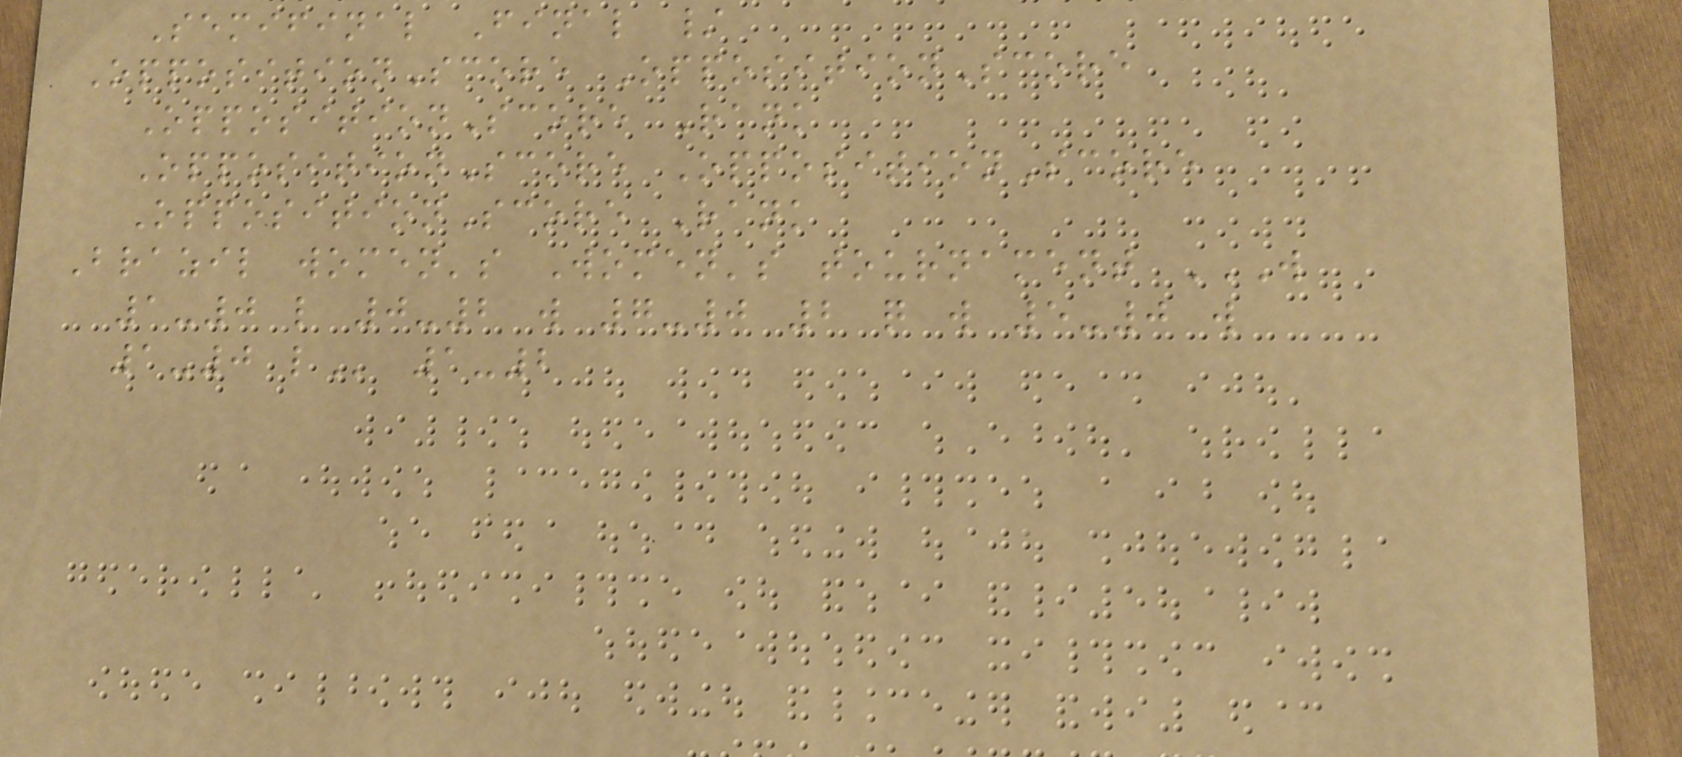Semifinal Final /
OppositionScore OppositionScore
OppositionScore Rank
OppositionScore OppositionScore
OppositionScore Rank
Brazil women's Women's tournament W
1-0 L 0-2 W 7-0 2 Q W 5-0 W
1-0 L 1-2
